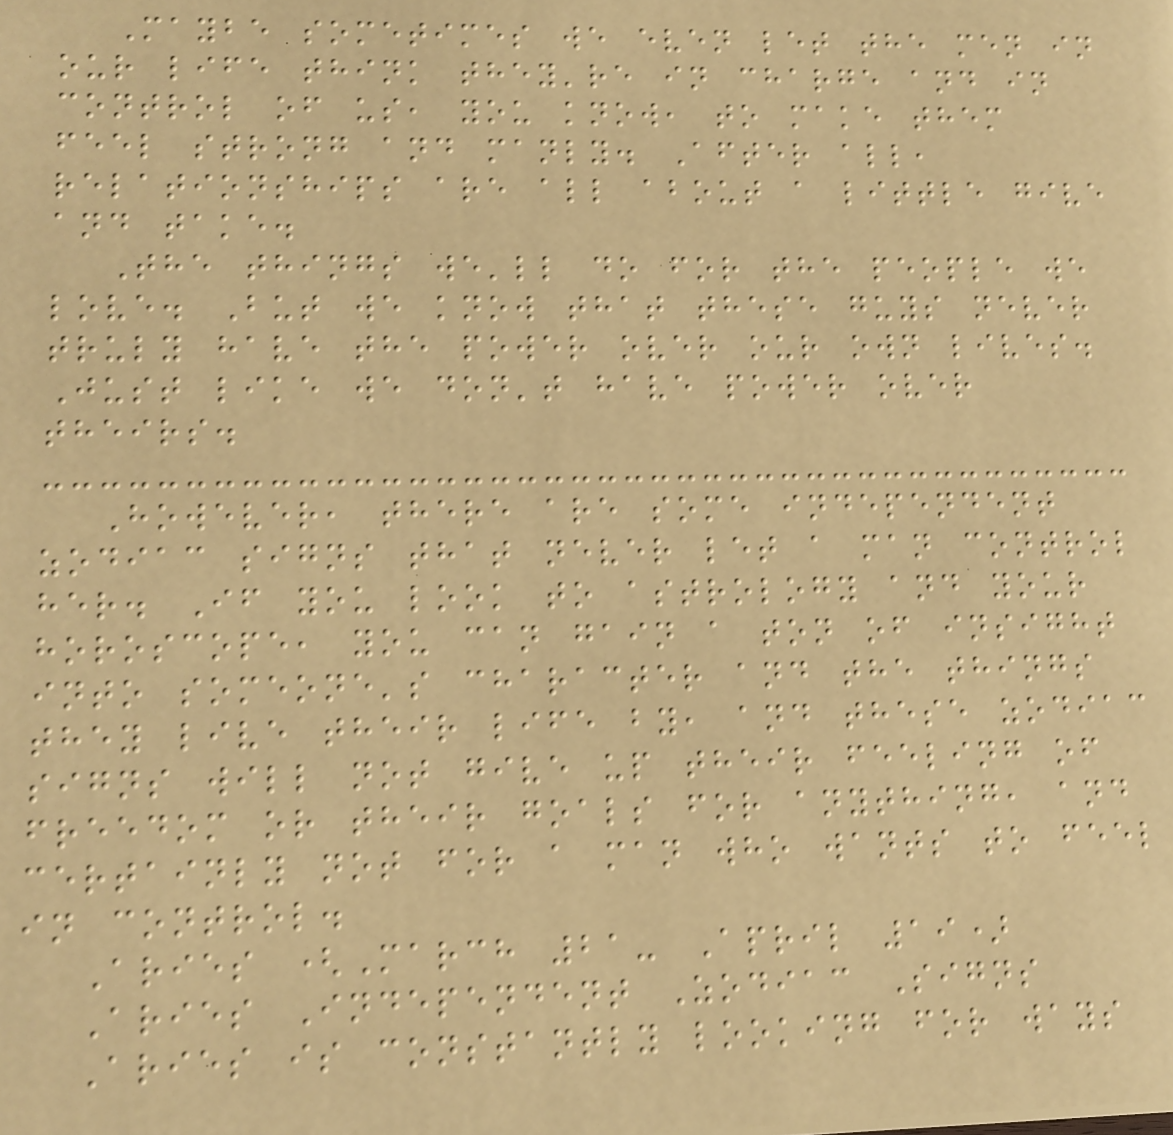Maybe sometimes we even let the men in
our life think they're in charge and in
control of us, you know, to make them
feel strong and manly. After all,
relationships are all about a little give
and take.
The things we'll do for the people we
love. But we know that these guys never
truly have the power over our own lives.
Just like we don't have power over
theirs.
However, there are some independent
zodiac signs that never let a man control
her. If you look to astrology and your
horoscope, you can gain a ton of insight
into someone's character and the things
they live their life by, and these zodiac
signs will not give up their feeling of
freedom or their goals for anything, and
certainly not for a man who wants to feel
in control.
Aries (March 21- April 19)
Aries Independent Zodiac Signs
Aries is constantly looking for ways
